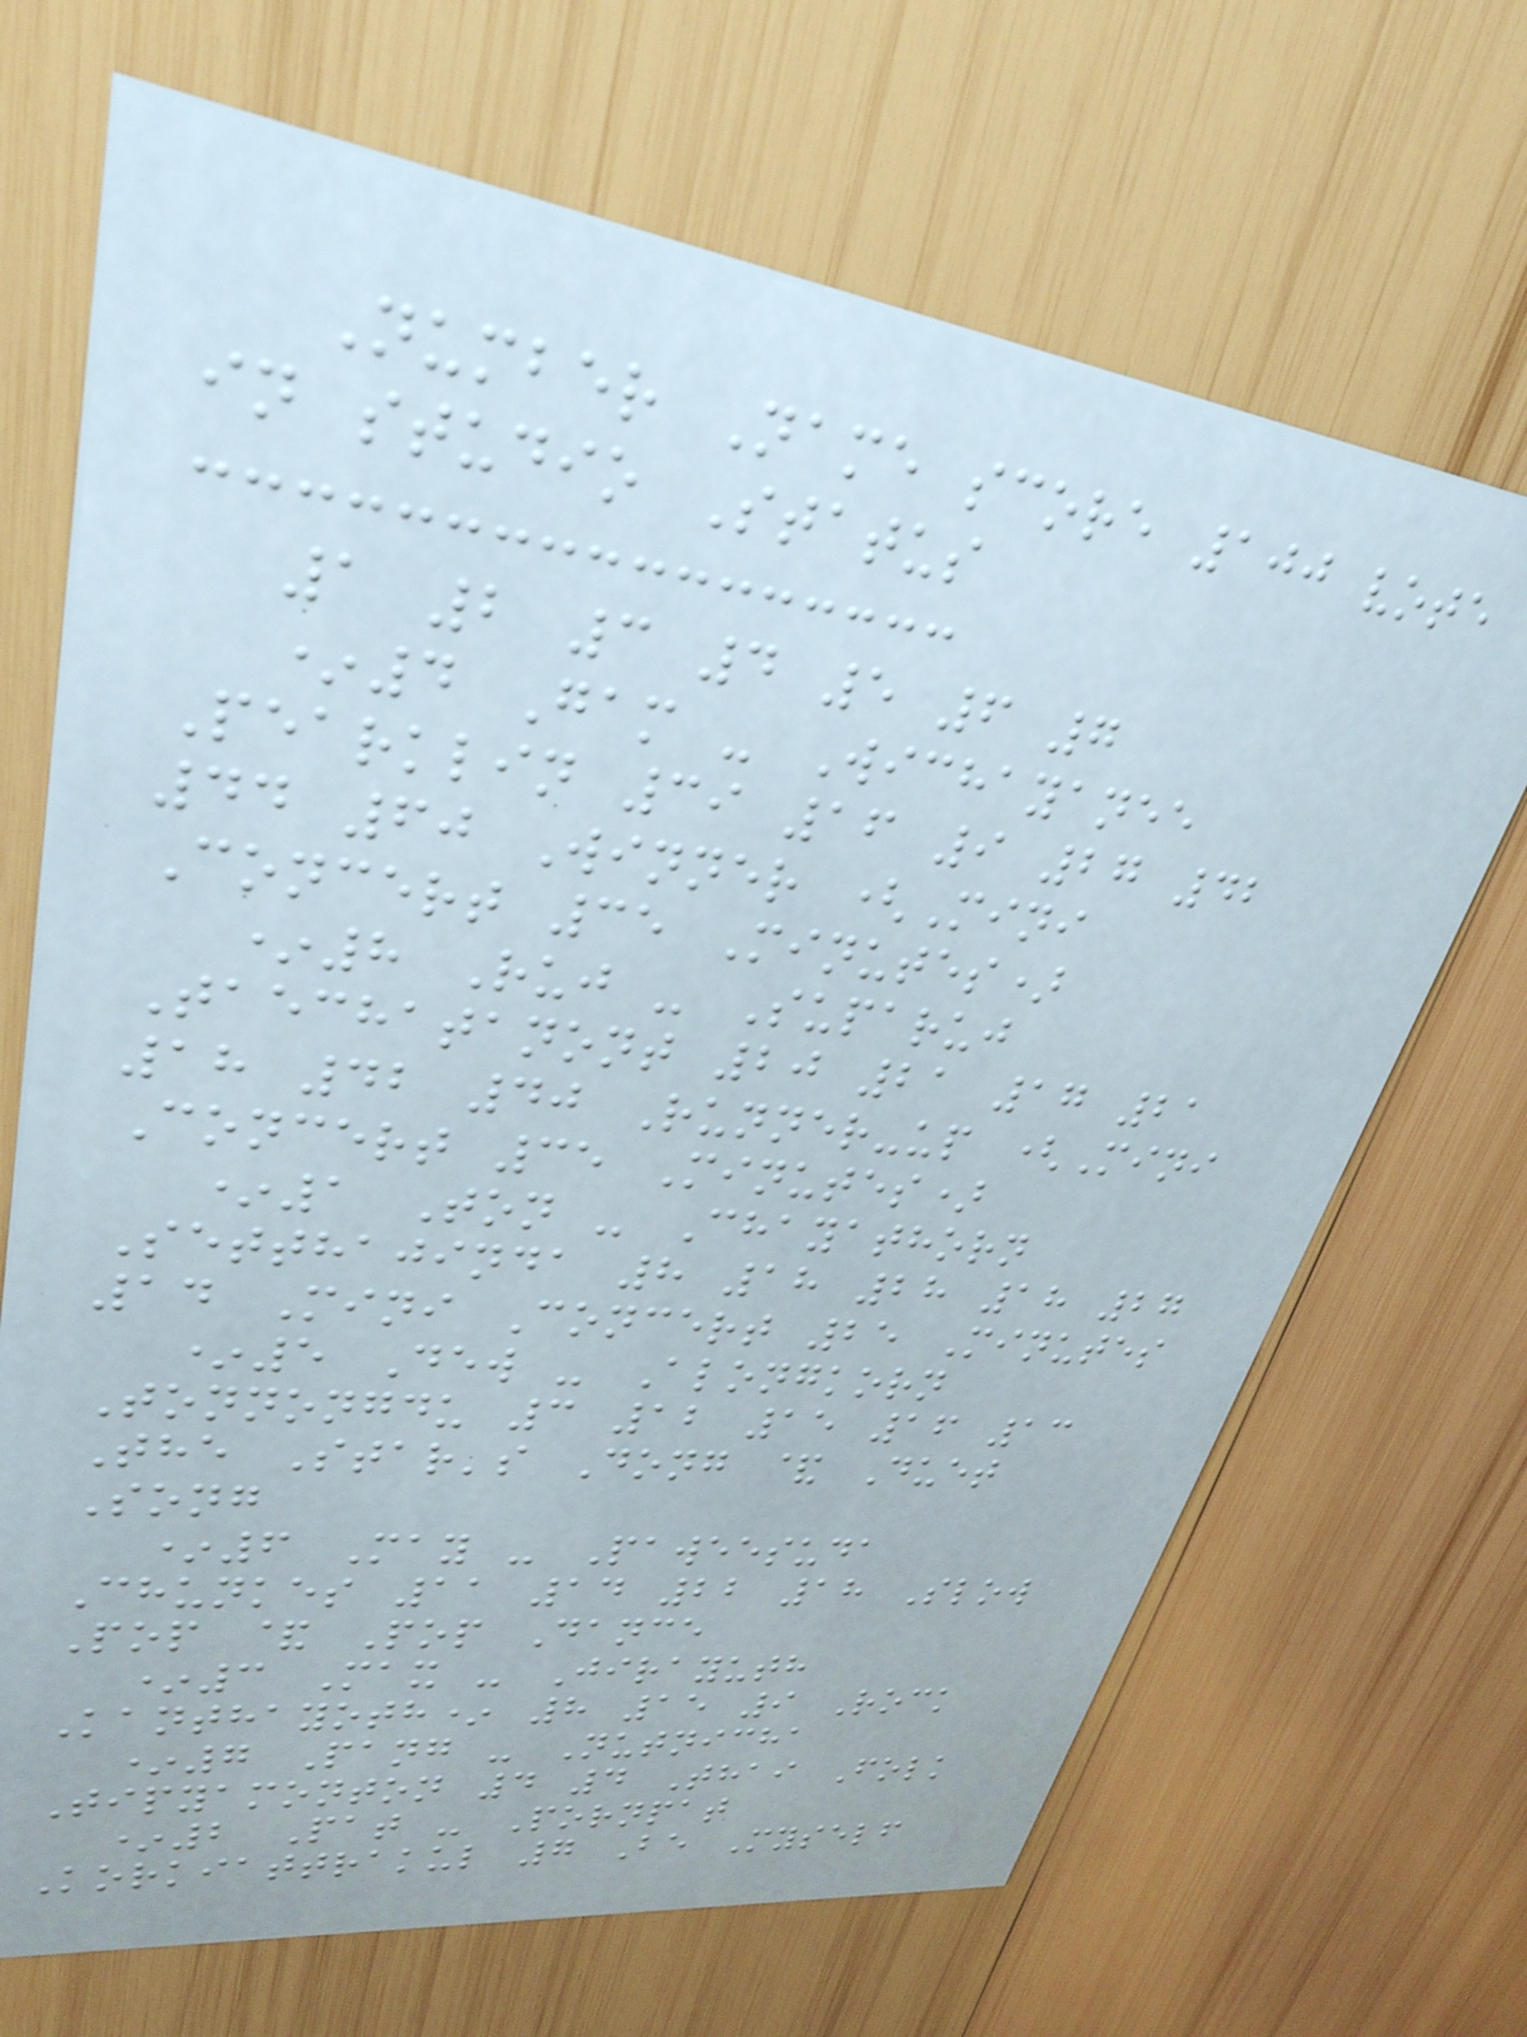Number Name score 100 vote
in studio Status
1 2 3 4 5 6 7
*4 Gam - Wichayanee
Pearklin 39 16 9 27 42
44 60 Winner (Mini
Concert 35 Minutes)
*8 Ruj - Suparuj
Taechatanont 20 21 17 21
18 42 40 Runner-up (Mini
Concert 35 Minutes)
*1 Ton - Chayathorn
Setthajinda 8 18 28 18 27
14 Mini Concert 25 Minutes
*5 Dew - Alongkorn
Tonnongdu 3 12 15 16 13
The Star's Dong & Duet
Song
*6 May - Paweesuda
Chunkes 11 14 22 18 Slow
Pop & Pop Dance
*3 Max - Jirayuth
Kanthayoth* 8 15 9 Rock
*7 Pang - Nutnicha
Tipyamonton 4 4 Thai Folk
*2 Pat - Pornpat
Korkiattrakul 7 Be Myself
